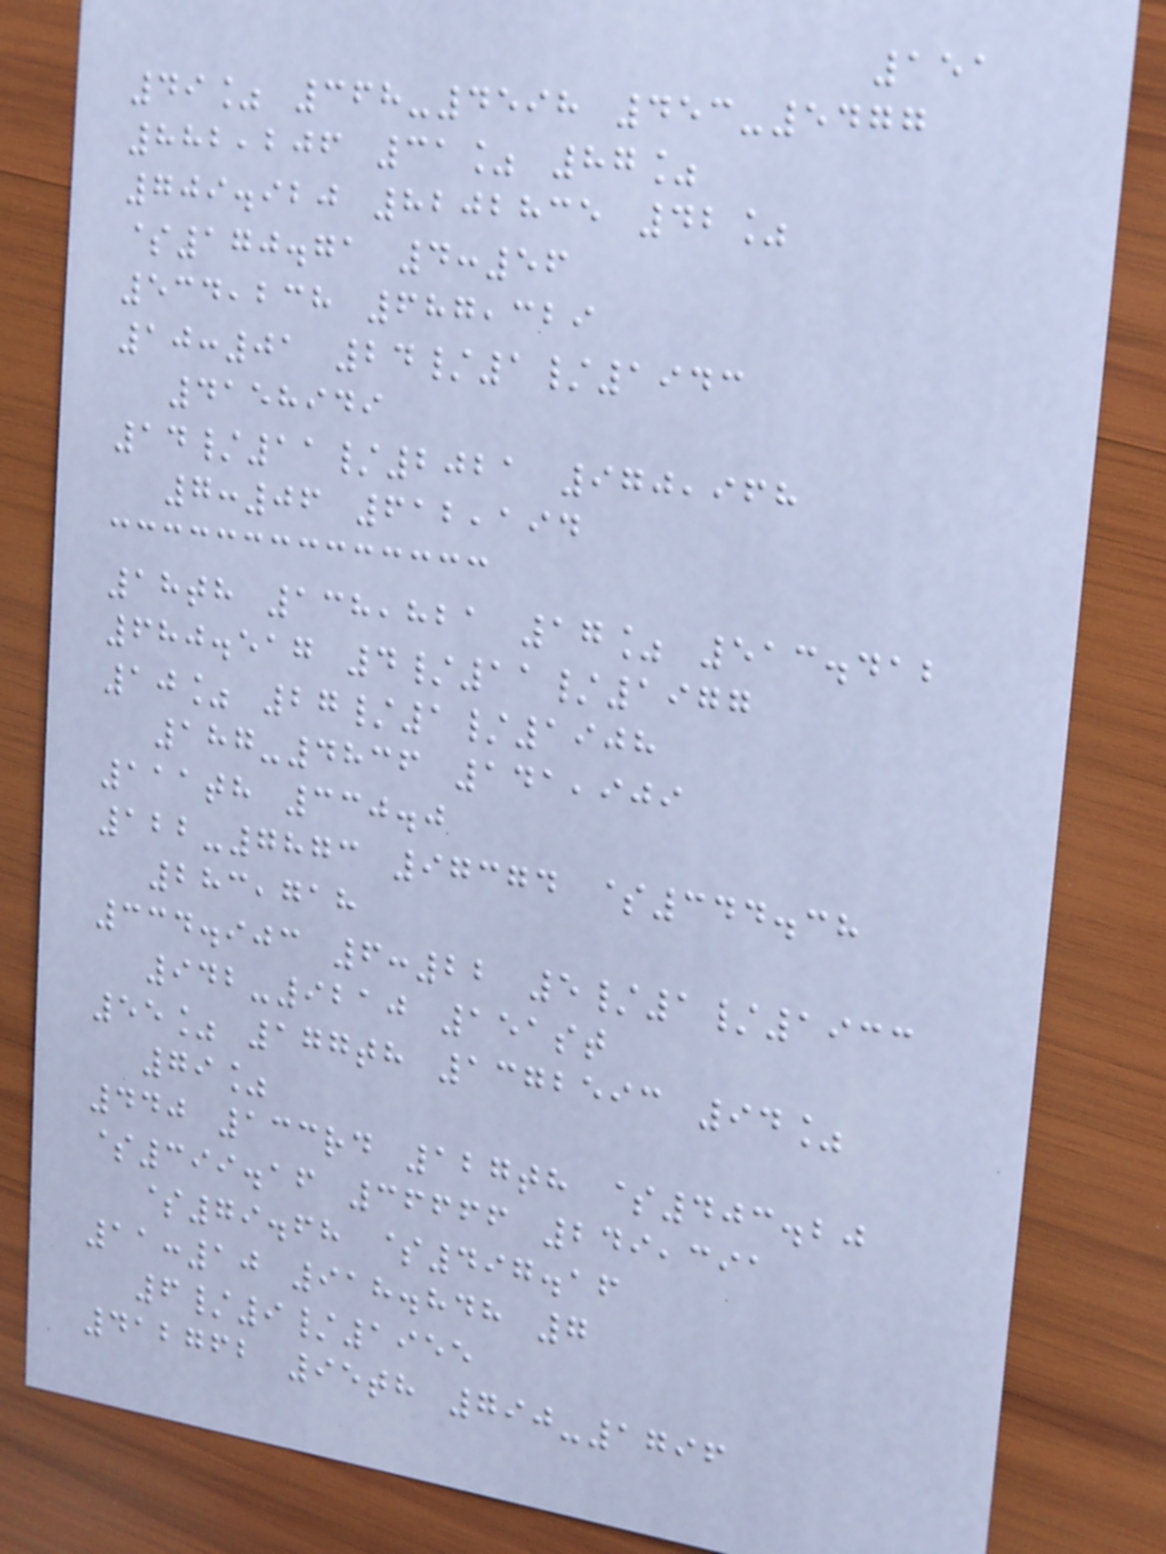151
49% 368-4598 453-5477
882,206 31% 87%
709.920 8202835 42%
$170.71 4:56
534,238 687,329
10:01 24/1/1943
4158949
14/11/2021 970,968
7:06 612,194
18th 138,821 17% 513.412
680.517 4/11/1977
10% 27/1/1908
187-4836 141,909
111th 330.0
122-7873 97374 $344.38
283,718
334.903 6:22 5/1/1933
942-9210 151st
55% 177th 1372593 94%
79%
440 133rd 127th $403.20
$399.16 36666 249,391
$79.68 $497.16
11:10 918.848 7
6/9/1955
412762 95th 790-1796
